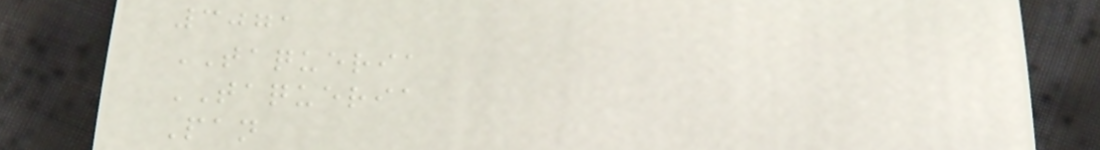3071
TAQUERIA
TAQUERIA
Pan
